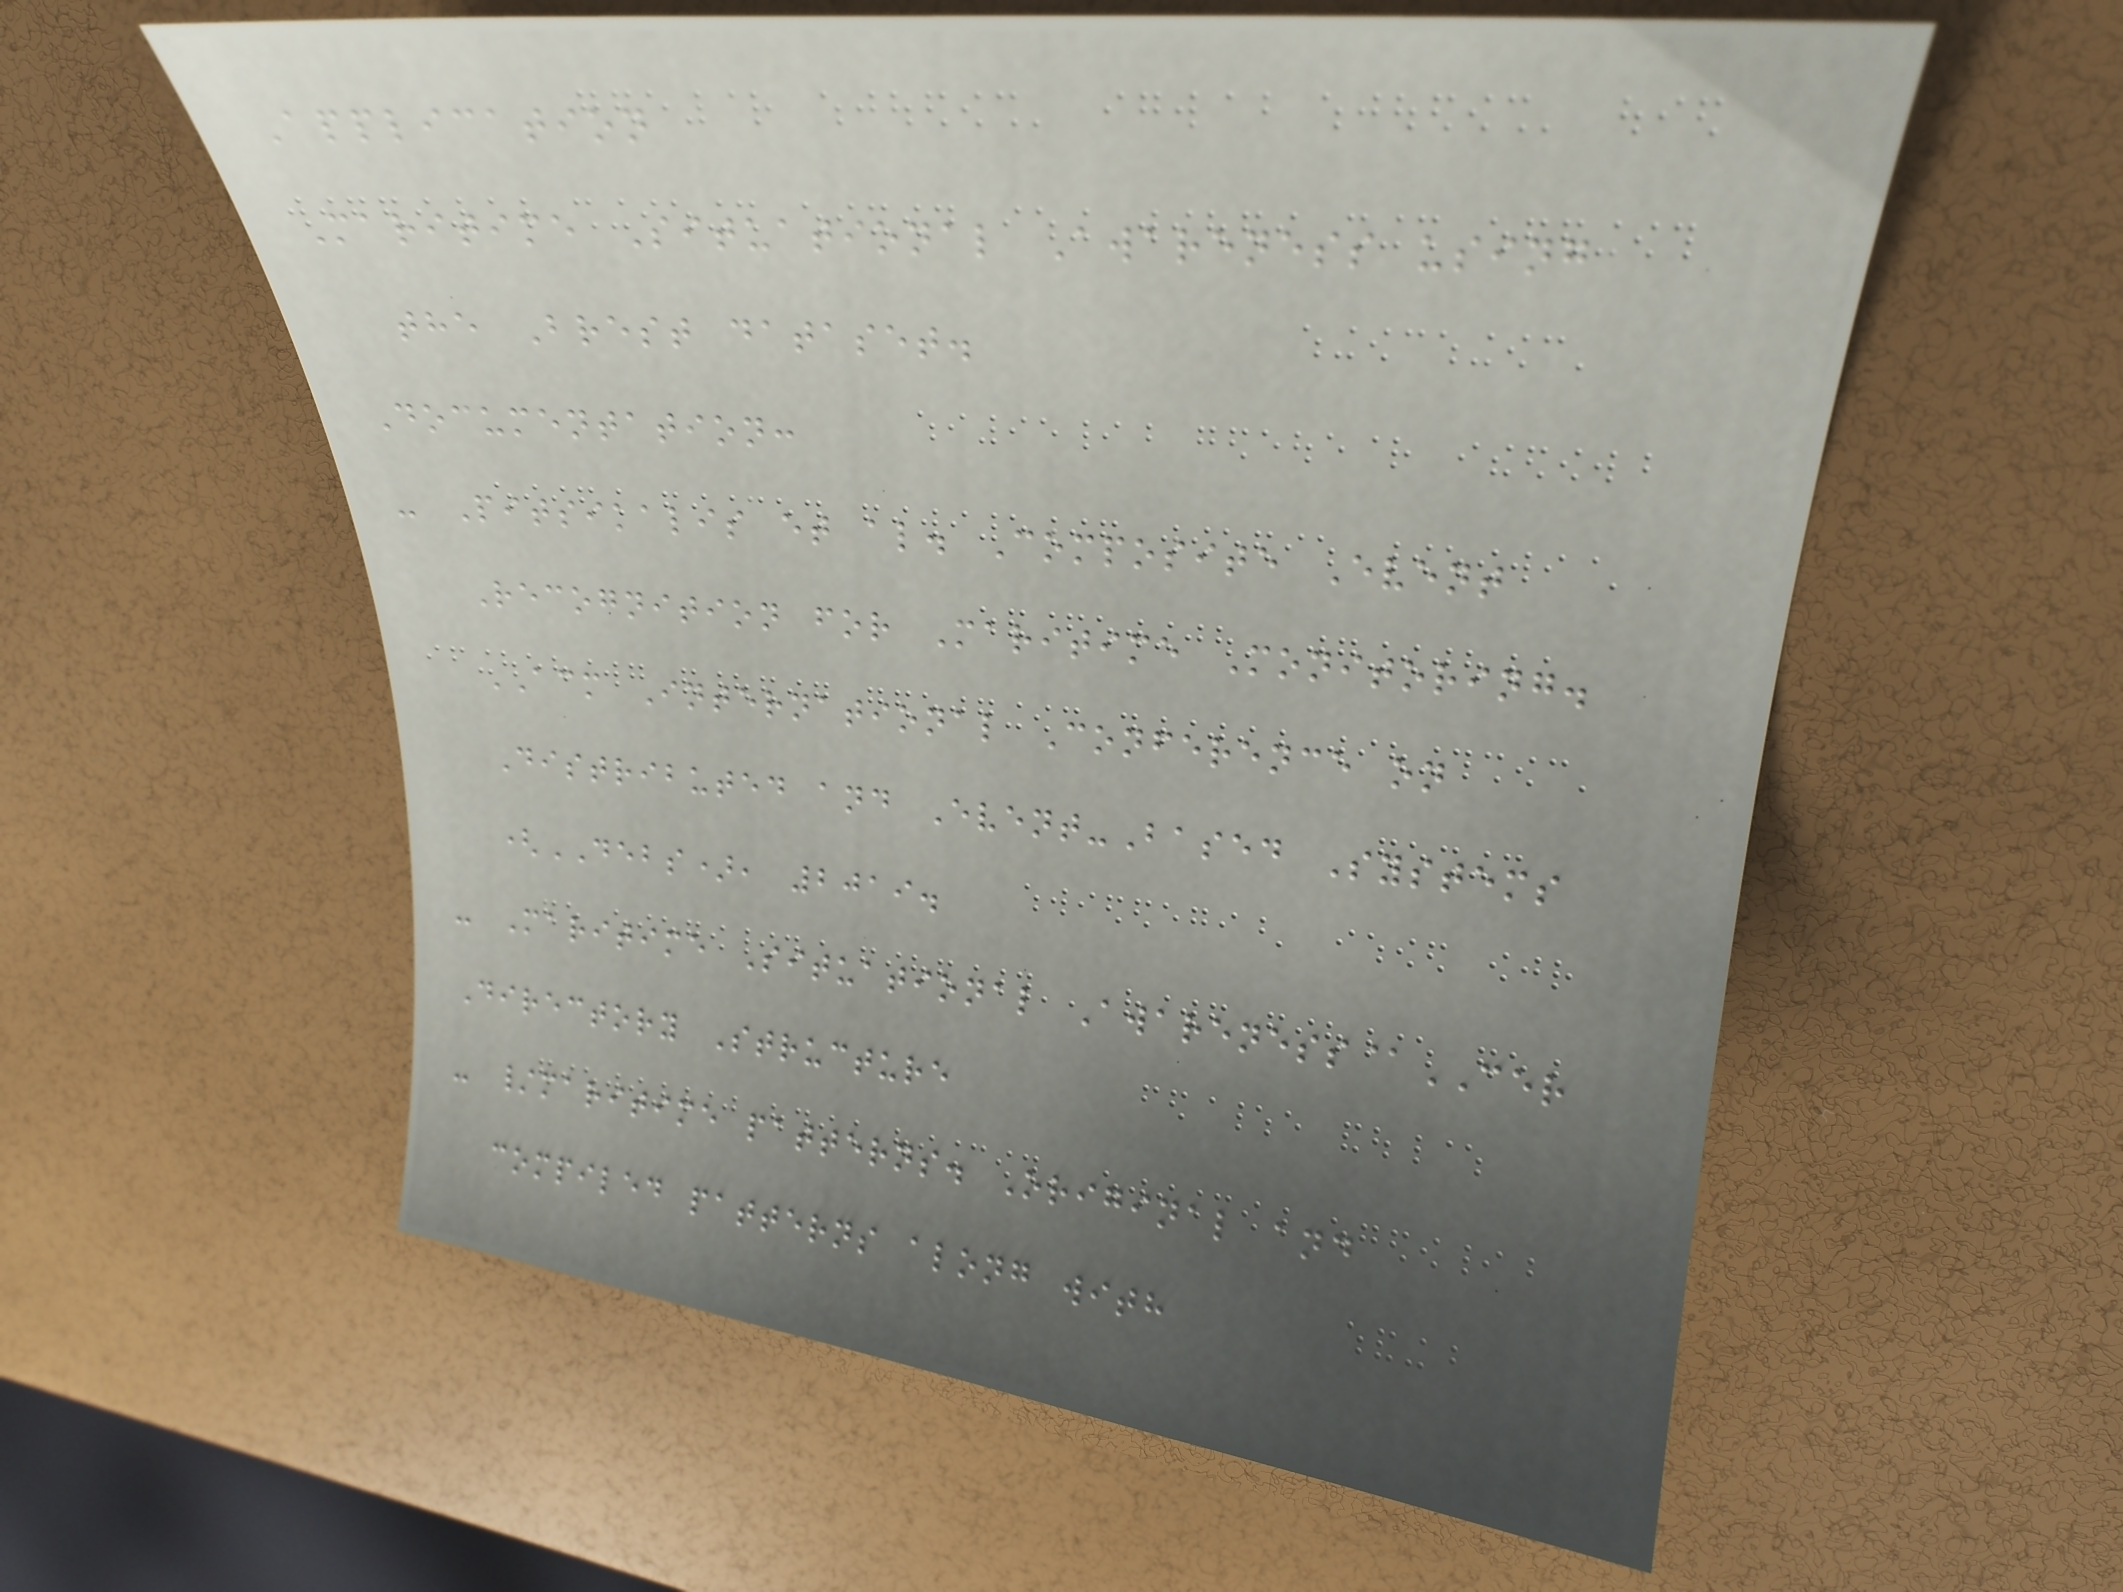Application
Maritime Situational Awareness using
the Brest dataset.
Documentation:
- Pitsikalis et al. Composite Event
Recognition for Maritime Monitoring.
ACM International Conference on
Distributed and Event-Based Systems
(DEBS), 2019.
- Maritime Situational Awareness@CER
Directory Structure
- /maritime patterns. Original and
compiled patterns along with
